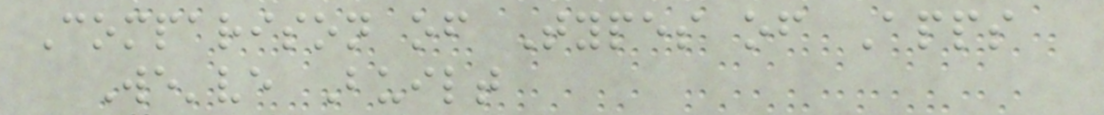Comparison of Types of Apps
We've Built
